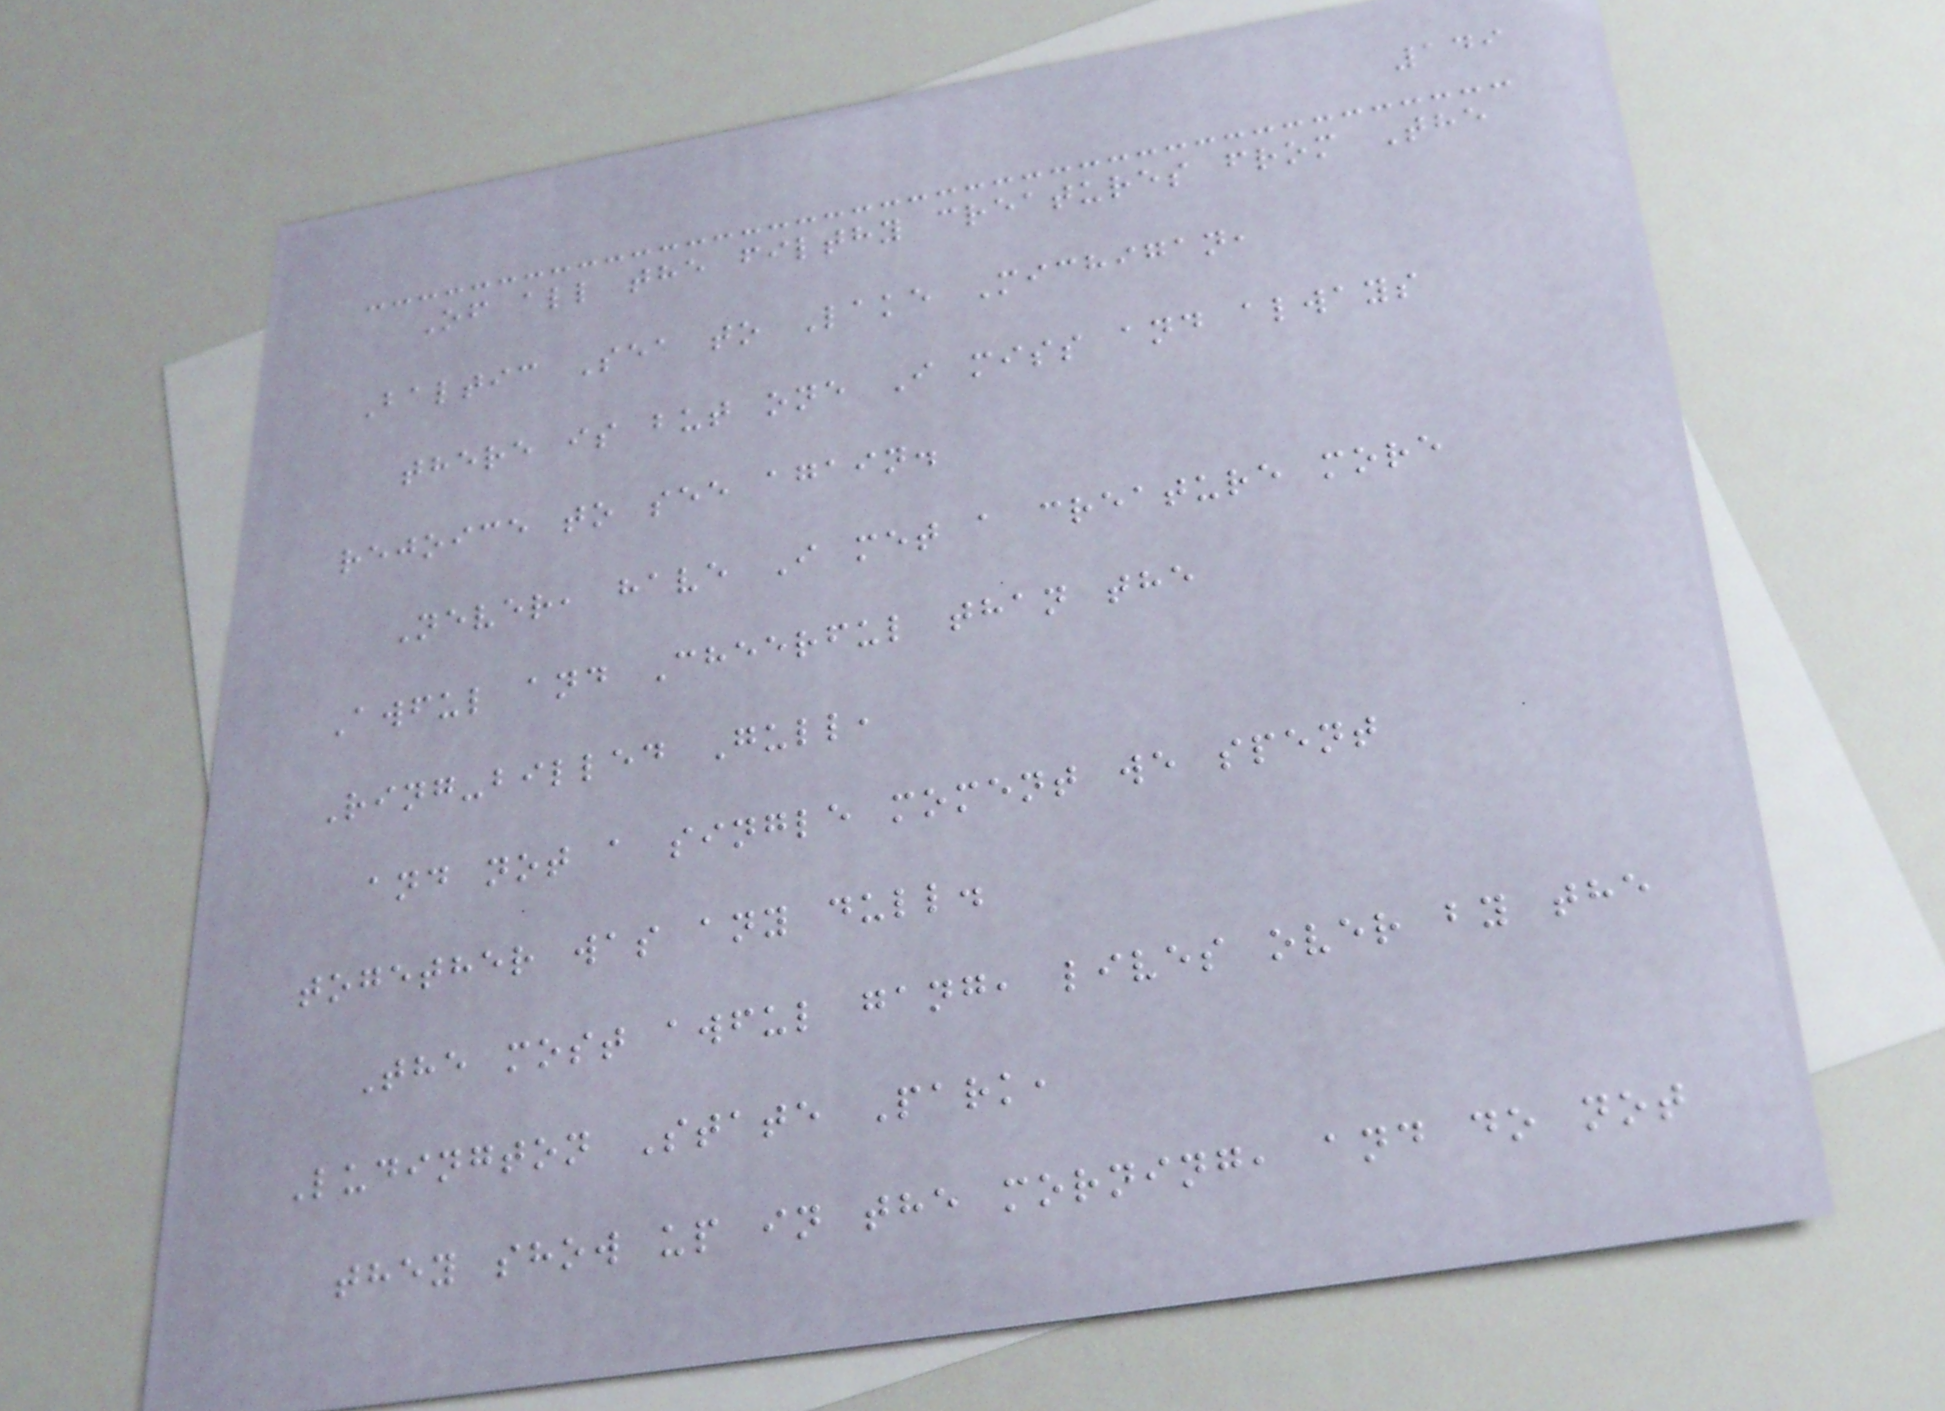149
Of all the filthy creatures from The
Baltic Sea to Lake Michigan,
there is but one I miss and always
rejoice to see again.
Never, have I met a creature more
Awful and Cheerful than the
Ring-billed Gull,
and not a single moment we spent
together was any dull.
The most awful gang, lives over by the
Ludington State Park,
they show up in the morning, and do not
